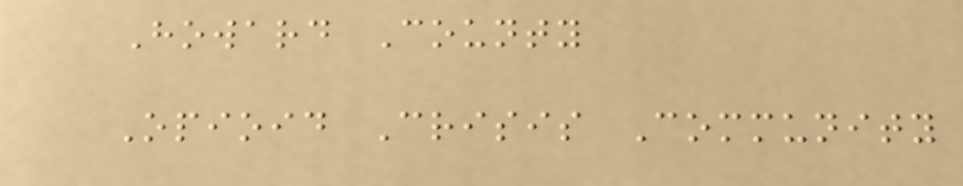Howard County
Opioid Crisis Community
